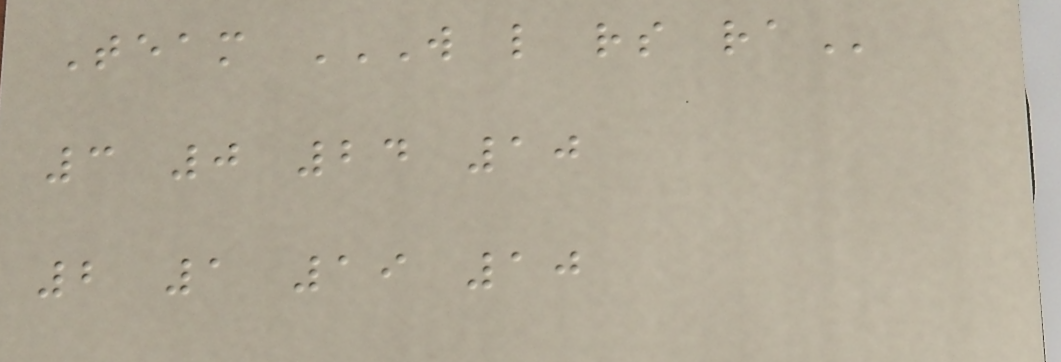Team W L RS RA
3 0 24 10
2 1 19 10
